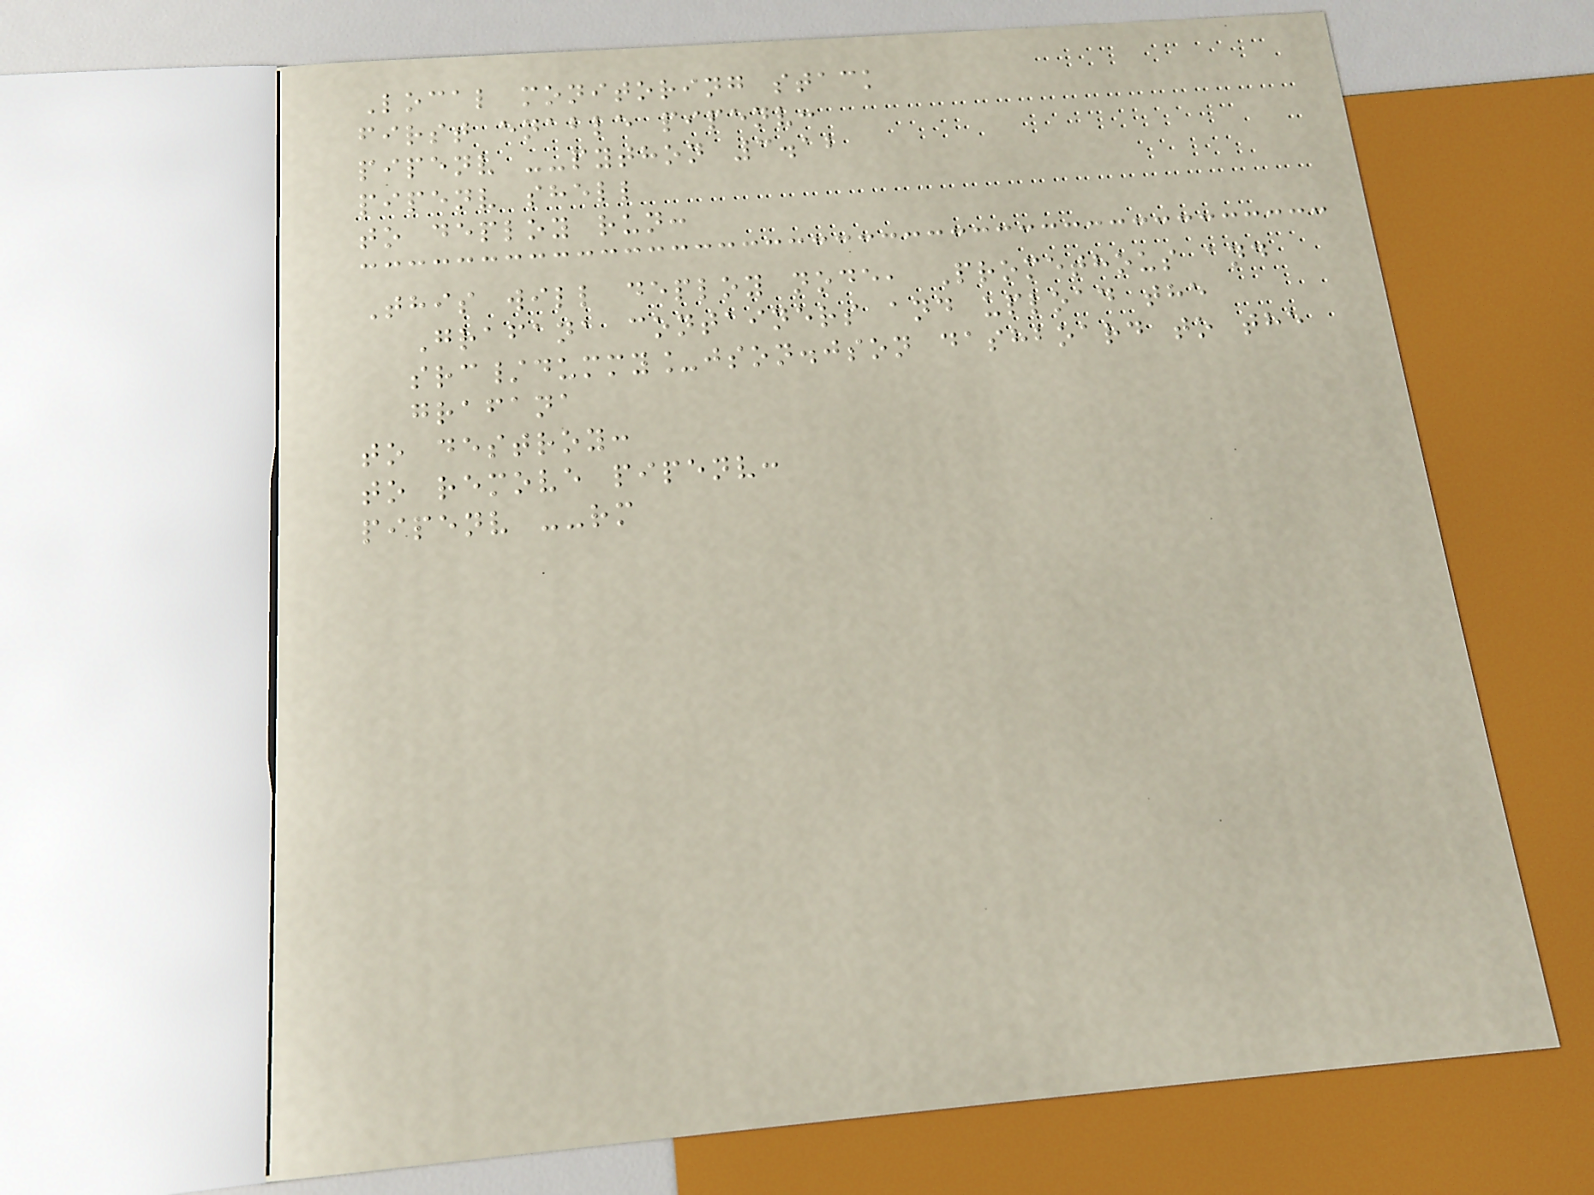Local monitoring stack
first enable pipenv:
pipenv --python 3.12
pipenv shell
to deploy run:
This will deploy node, Promethous and
Grafana containers and upload the
src/dummy_json.json dashboard to the
grafana
to destroy:
to remove pipenv:
pipenv --rm
